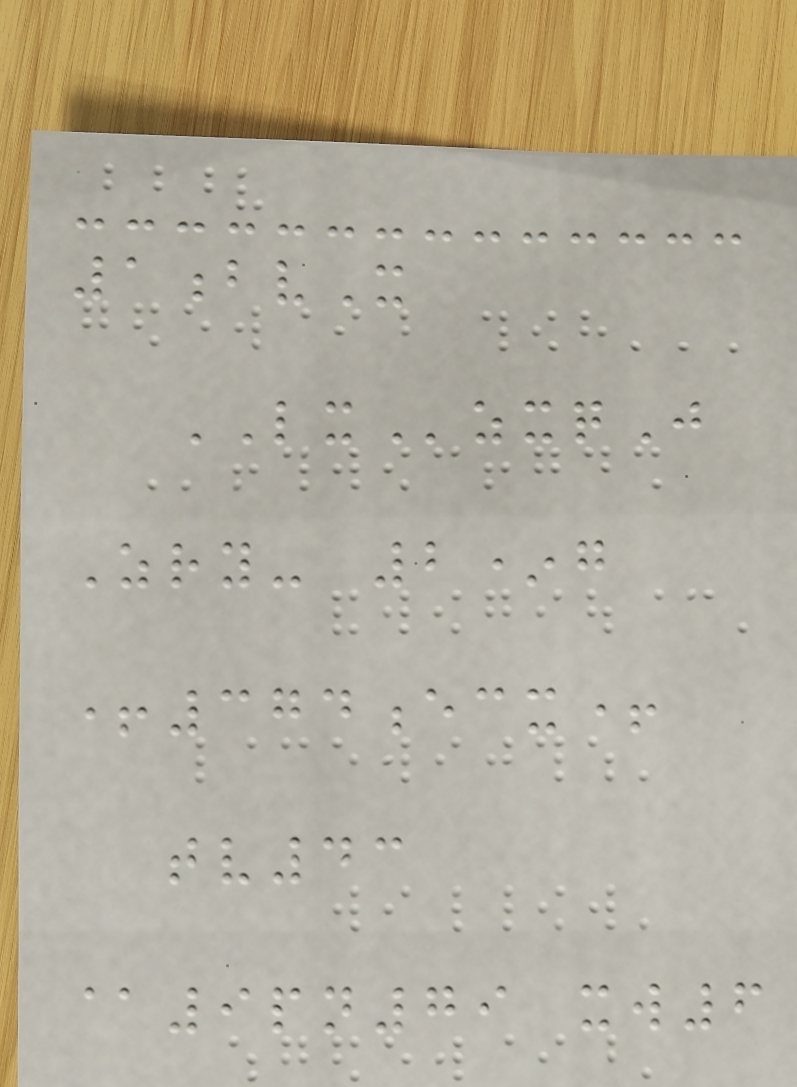1bvX
LXzxqJ
Zry- 2*g
+374ecx+
tv43
@9pn79 xw6
